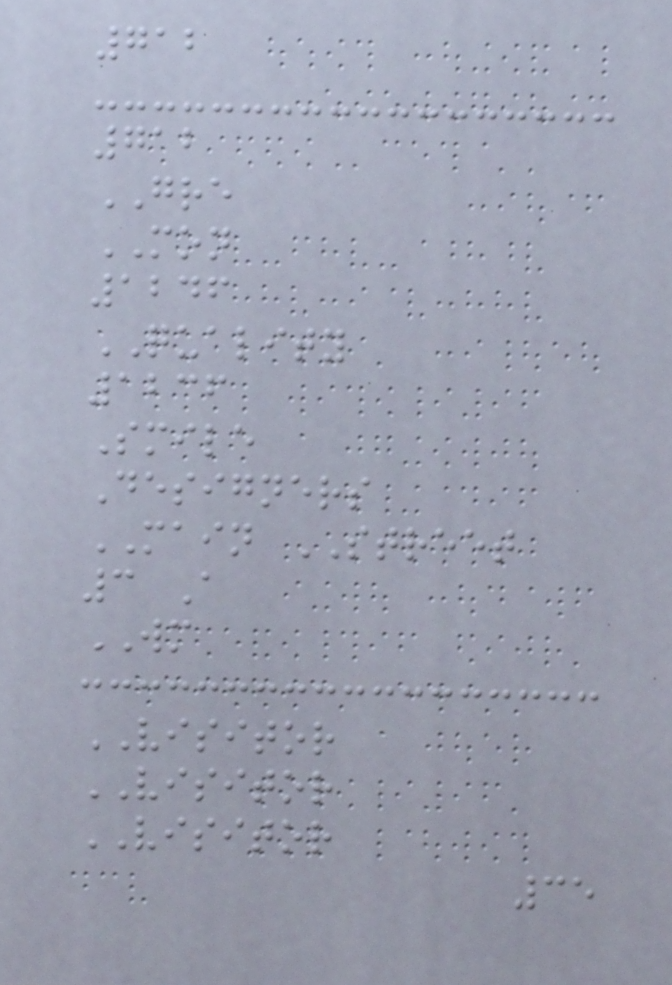712
712
GRE
MON
1246
QUALITY
1236
Smile
Designers
MAIN STREET
3 A
WM
VISITOR
VISITOR
VISITOR
35
